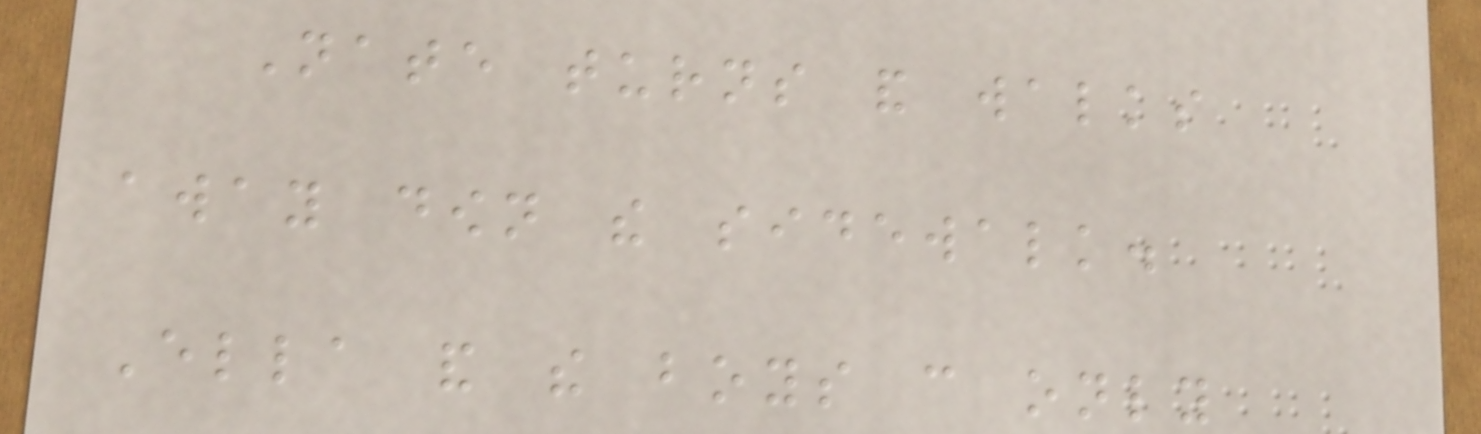Nate turns and walks
away down the sidewalk.
Ella and the boys can only
